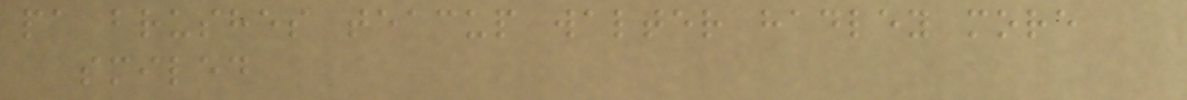pa brushes teacup walter hadley more
smiled
